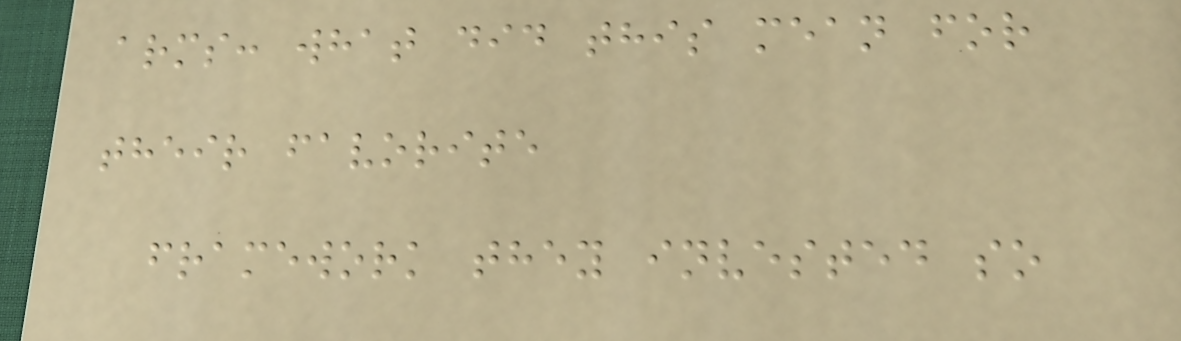arms: what did this mean for
their favorite
framework they invested so
